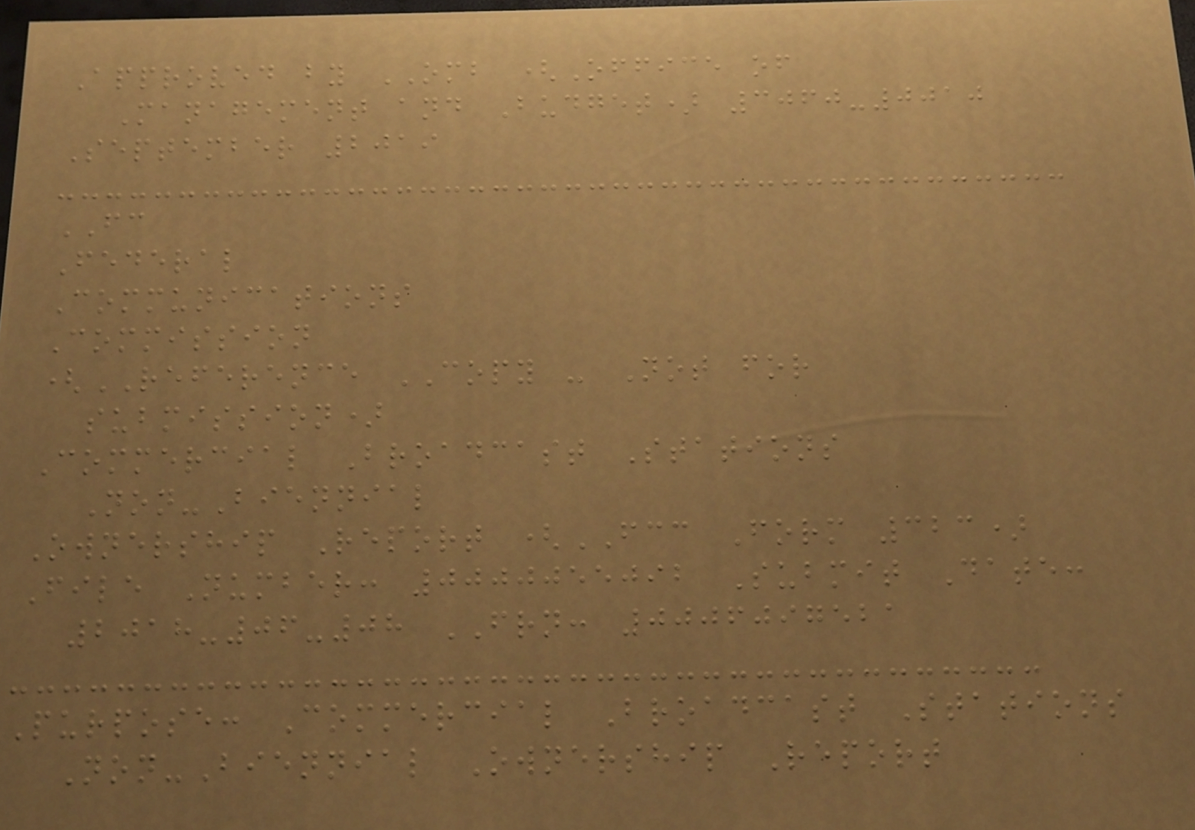Approved by OMB (Office of
Management and Budget) 3060-0010
September 2019
FC
Federal
Communications
Commission
(REFERENCE COPY - Not for
submission)
Commercial Broadcast Stations
Non-Biennial
Ownership Report (FCC Form 323)
File Number: 0000055092 Submit Date:
2018-06-08 FRN: 0006097521
Purpose: Commercial Broadcast Stations
Non-Biennial Ownership Report
